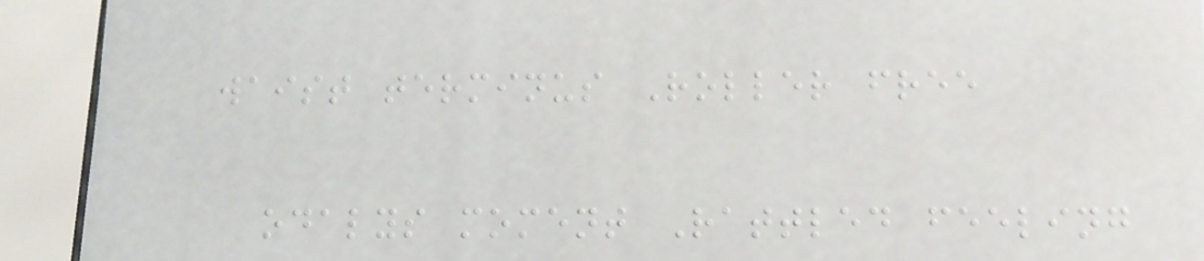waist terminus Roller free
odalys moment Rattled feeling
